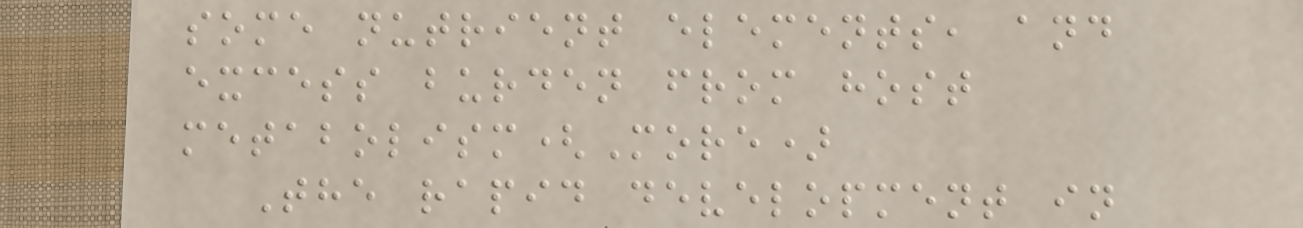some nutrient elements, and
excess burden from host
metabolism(More)
The rapid development in
